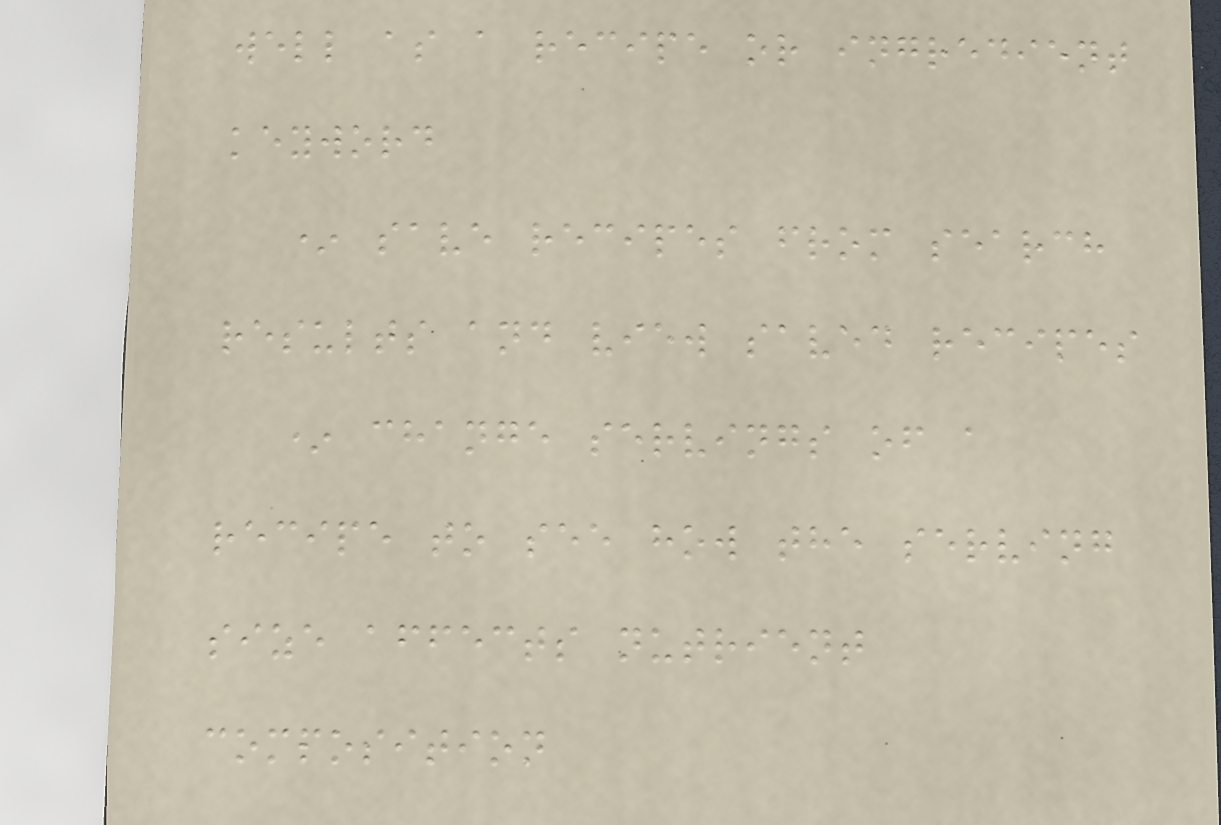well as a recipe or ingredient
keyword
* save recipes from search
results and view saved recipes
* change servings of a
recipe to see how the serving
size affects nutrient
composition
